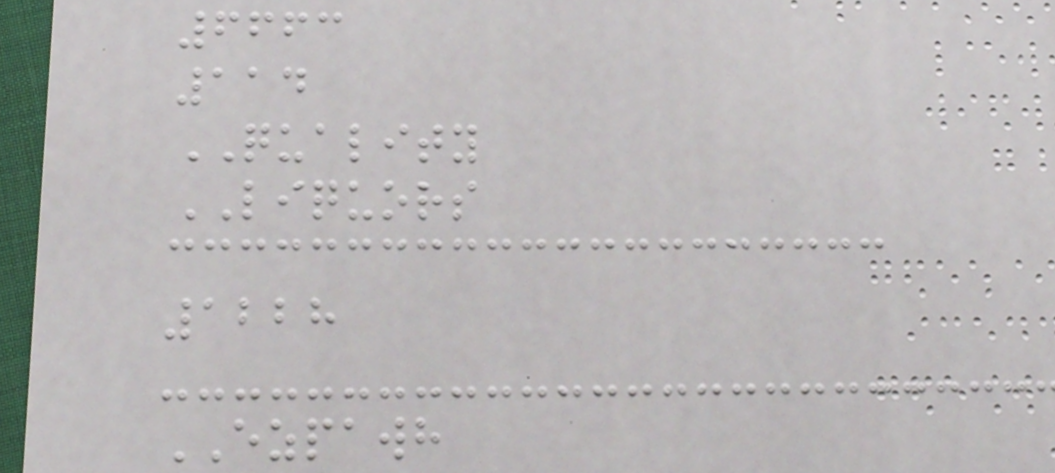6663
114
QUALITY
LIQUORS
1228
EZPAWH
